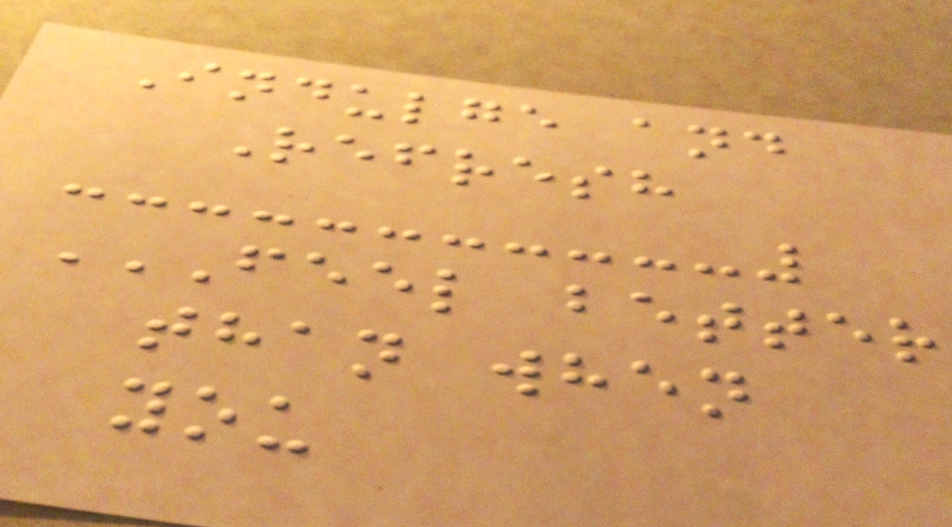Indulge and
Refresh
FEEL BETTER
THAN WHEN
YOU
